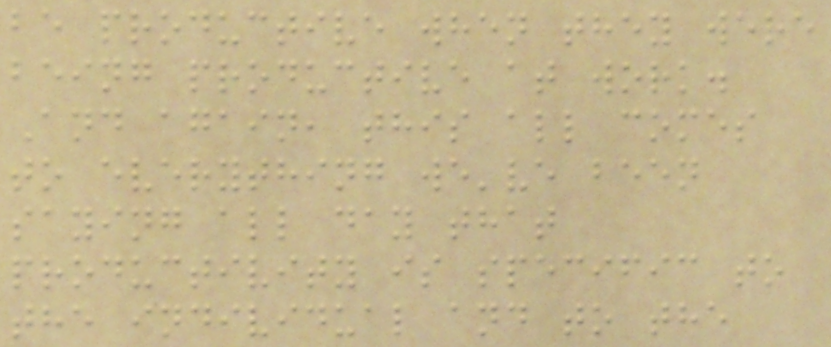be productive when they were
being productive at work.
And again, this all comes
to everything we've been
saying all day that
productivity is specific to
the individual and to the
